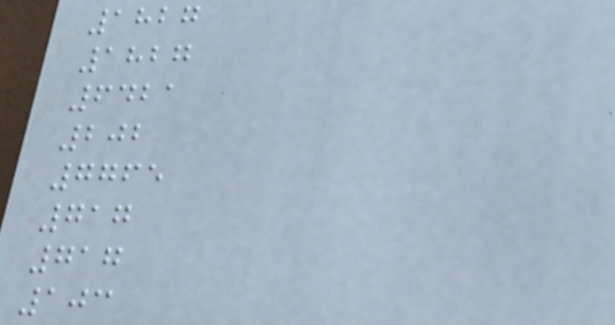1827
1827
6421
202
7765
717
717
103
